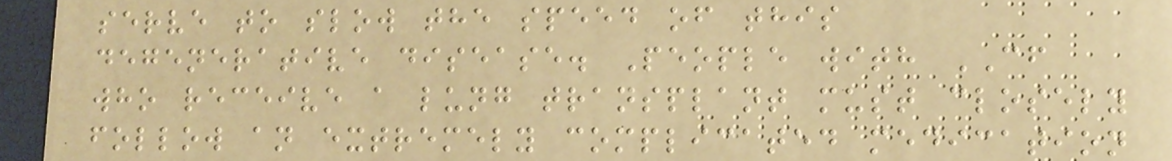serve to slow the speed of this
degenerative disease. People with CF
who receive a lung transplant must closely
follow an extremely complicated medication
